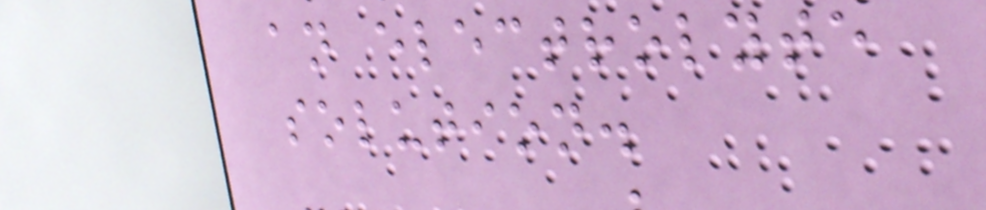an electrolyte
solution.
